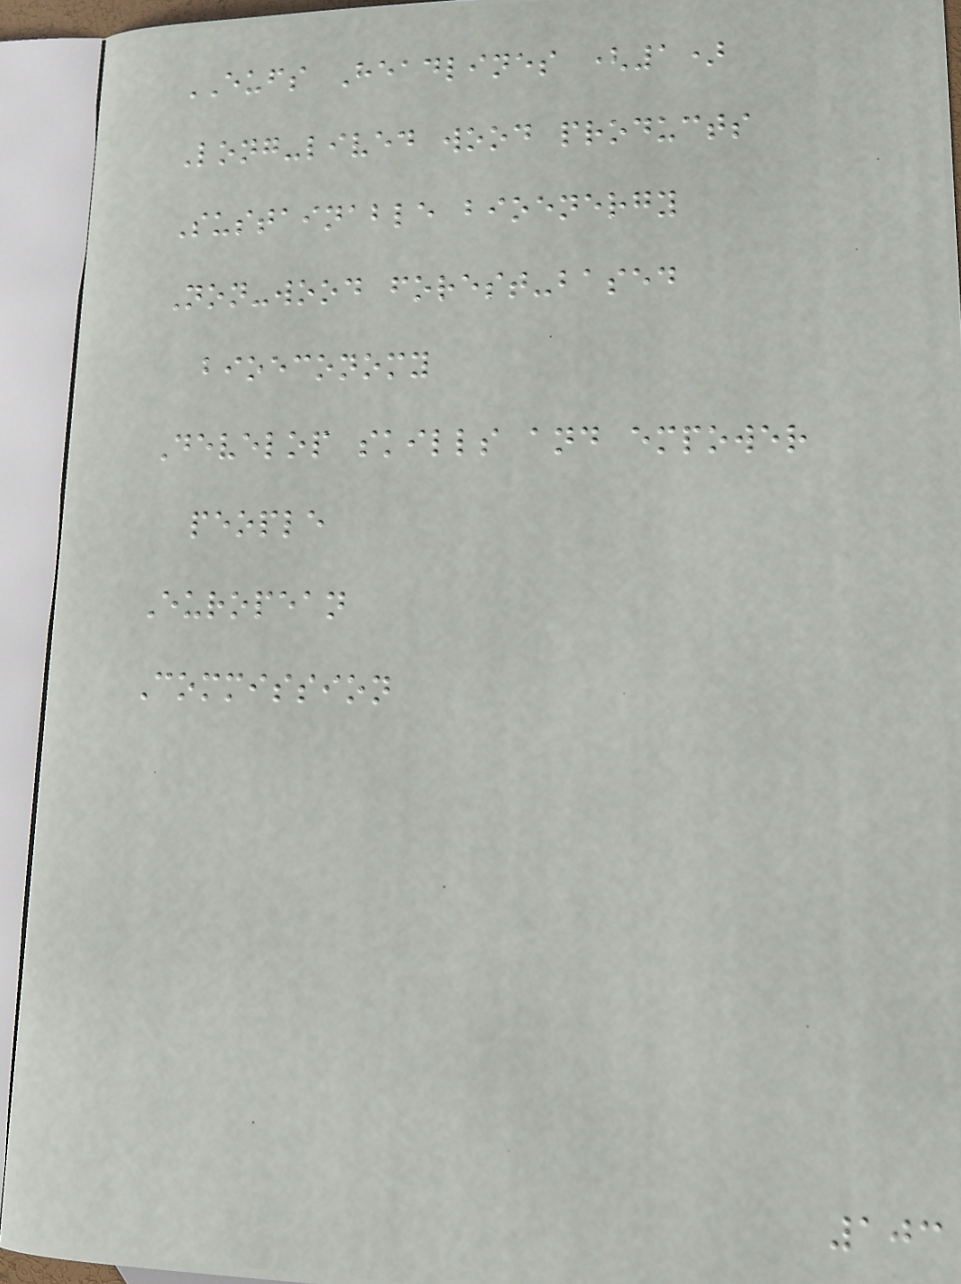EUFS Headlines (1)
Long-lived wood products
Sustainable bioenergy
Non-wood forest-based
bioeconomy
Develop skills and empower
people
European
Commission
103
